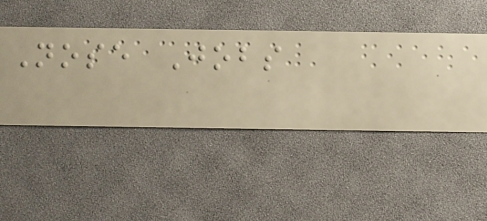Nose Jobs
